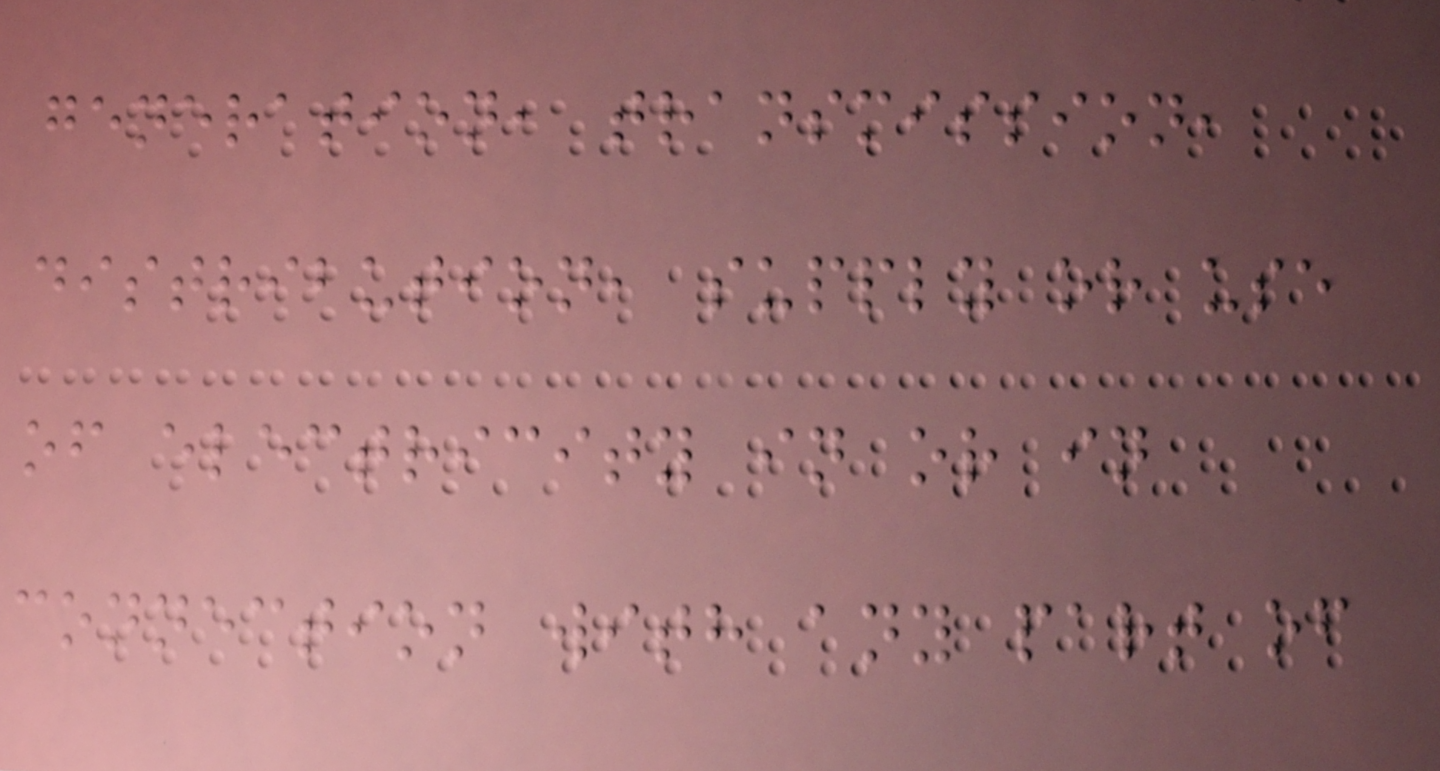generation, transmission,
distribution, supply or use
of electricity in or in
connection with any part of
